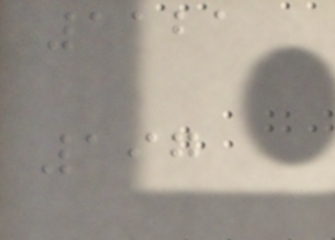1121
197
